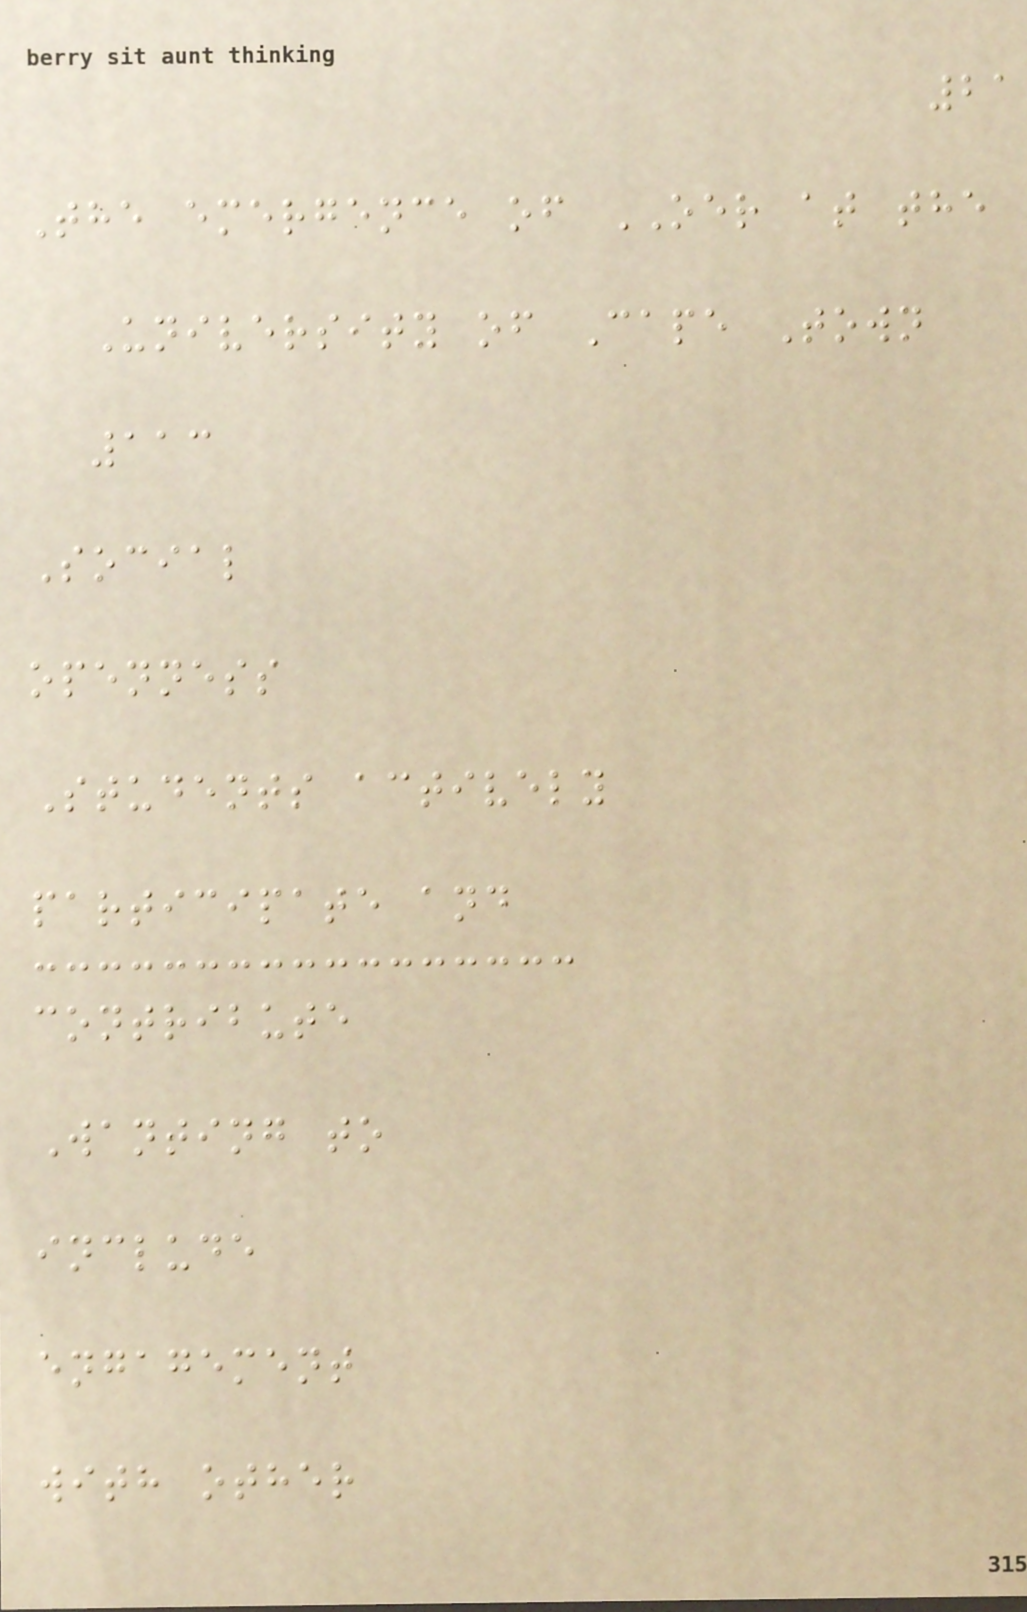21
The emergence of OER at the
University of Cape Town
113
Social
openness
Students actively
participate and
contribute
Wanting to
include
engagement
with other
